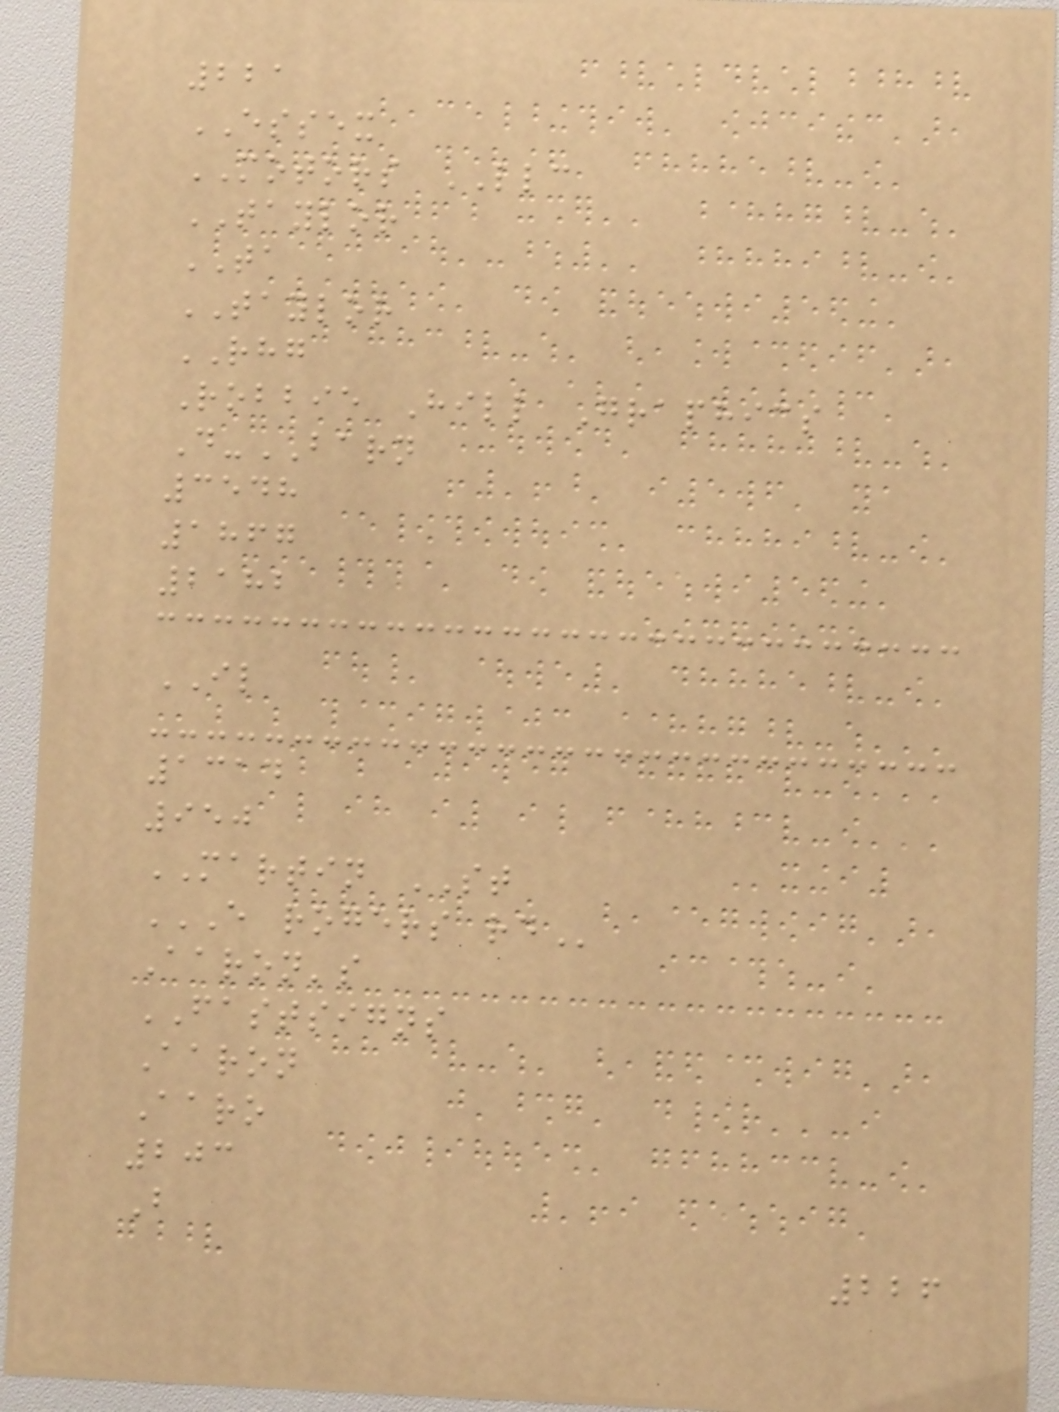221
ESSEX
MOTORS LLC
TAYLOR
TA
TAYLOR
RHG
Robbie Hill Graphics
D-BARN
3548
1867
2182
IL
1314
950
MARTIN ST
E ROGERS RD
Aaron's
FASTSIGNS
Aaron
Aaro
203
B
226
